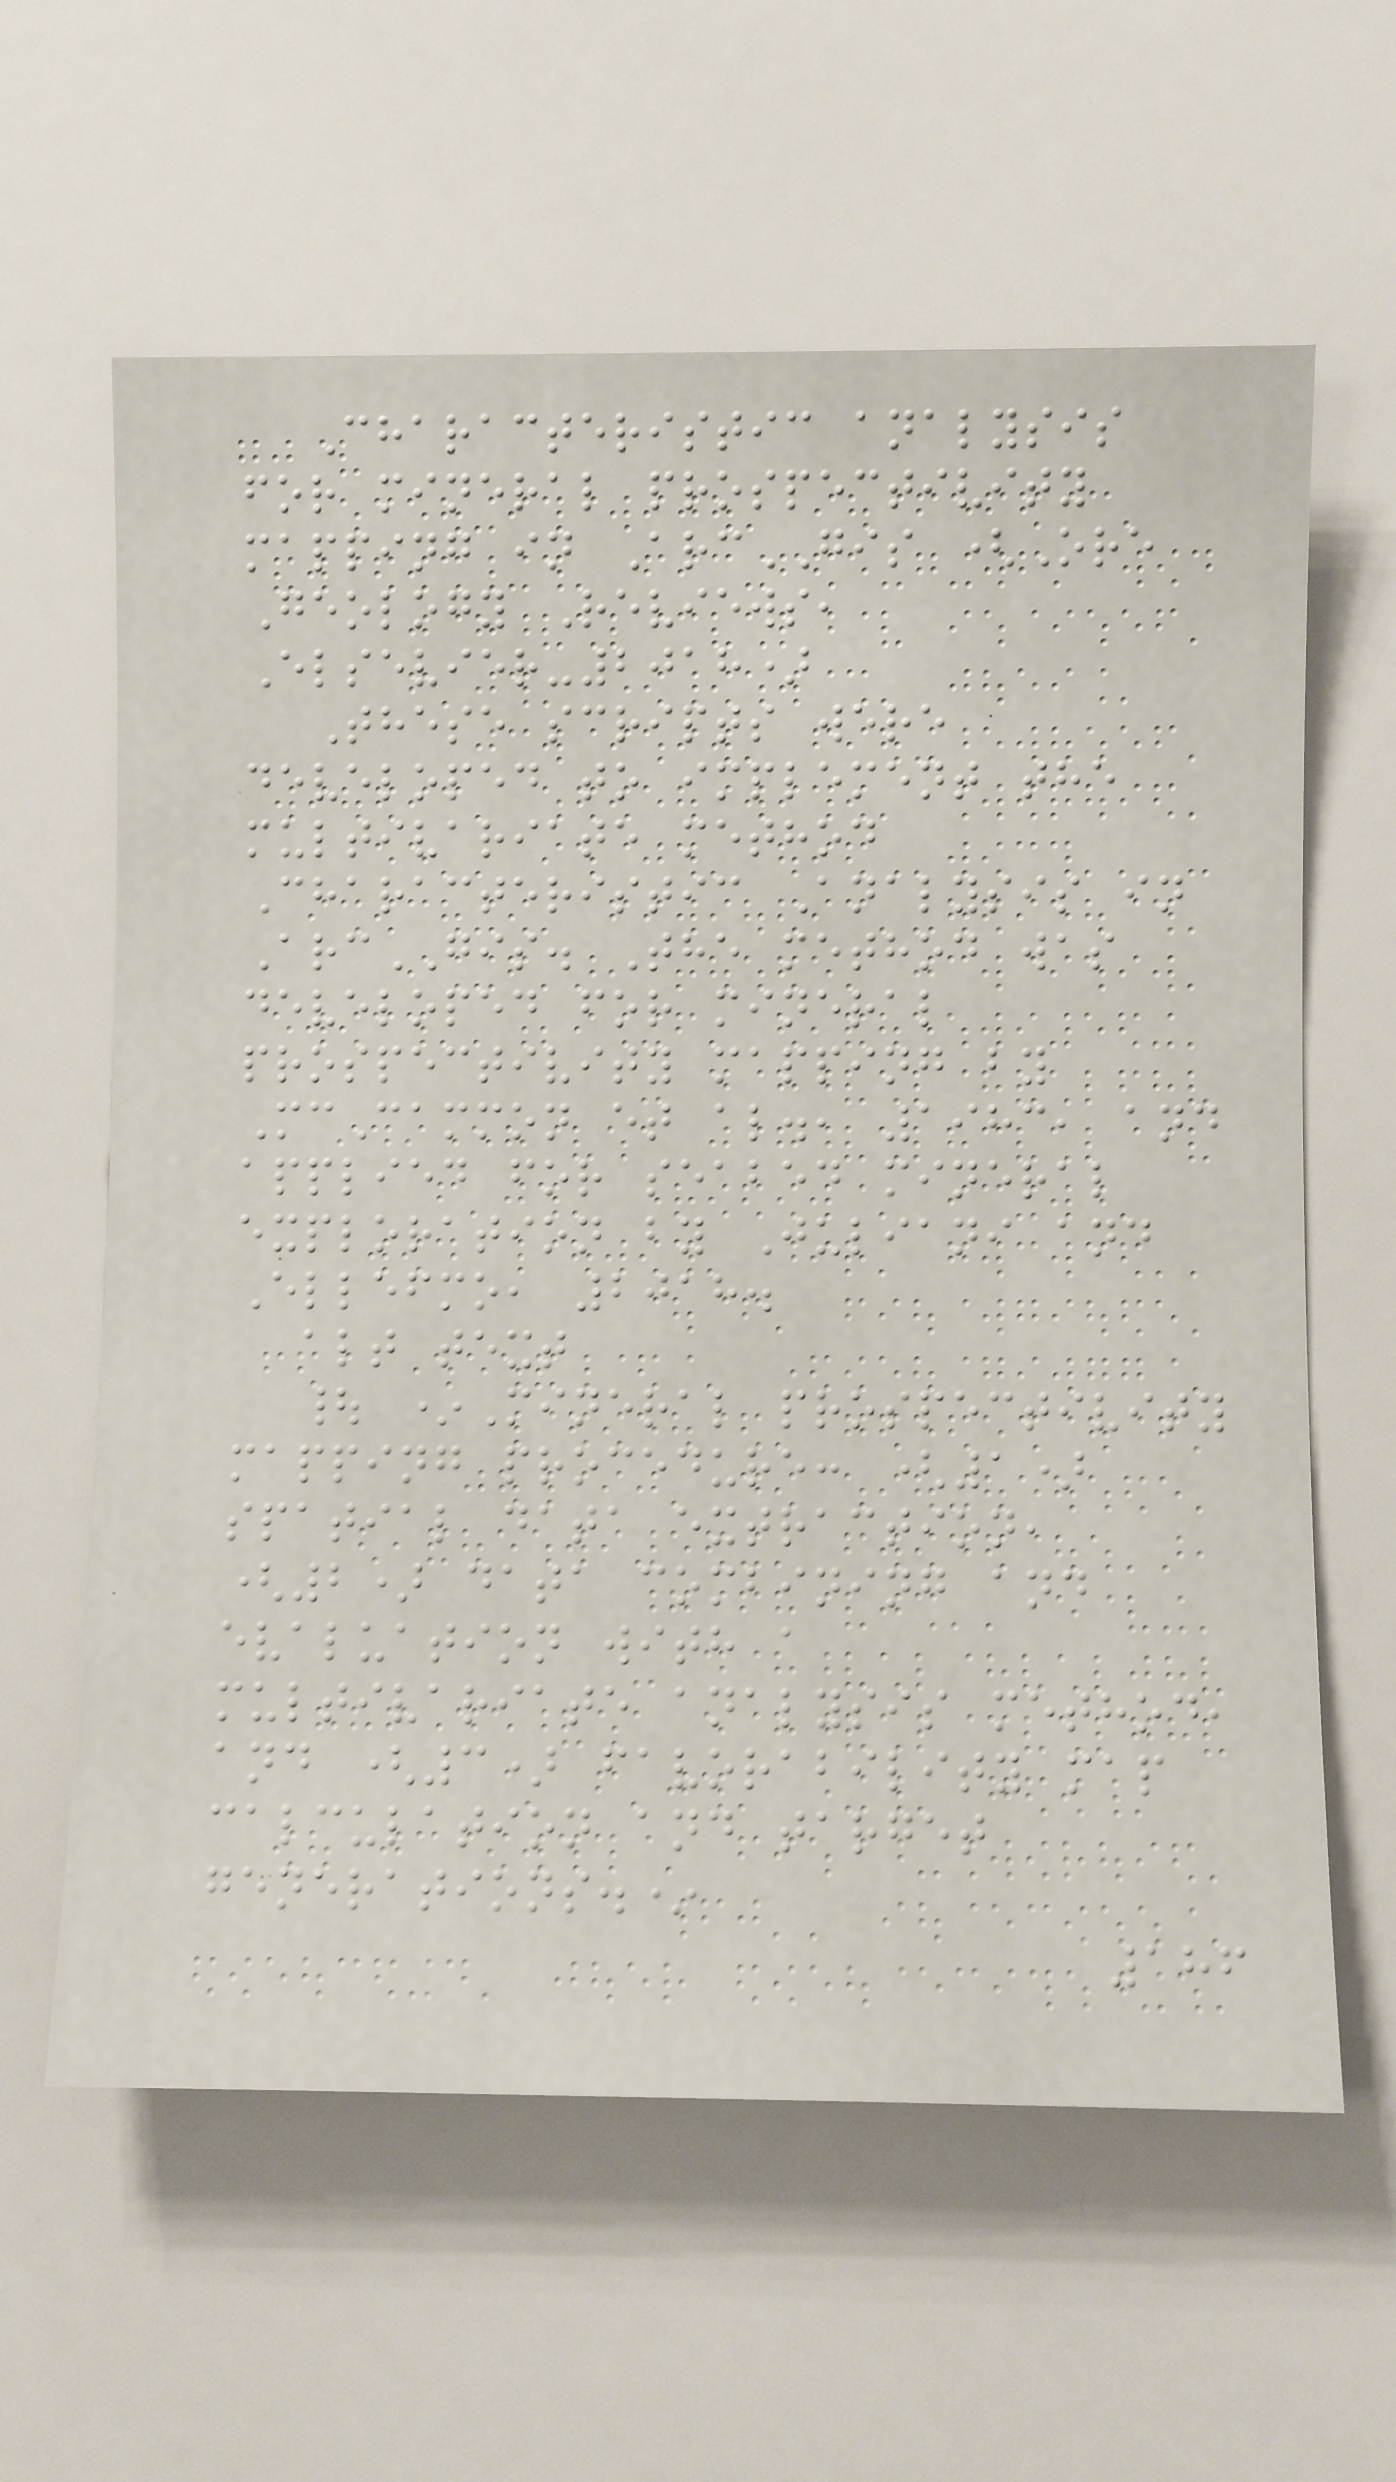Characteristic analysis
for mineral prospectivity
mapping in ArcGIS (Ore
Geology Reviews,
Elsevier-2018)
These scripts were
developed to implement the
multivariate method
Characteristic Analysis in
ArcGIS. The method was
developed for mineral
prospectivity mapping by
McCammon et al., 1983, and
applied for seabed mineral
exploration by Juliani and
Ellefmo, 2018.
alt text
| *Mineral prospectivity
mapping procedure: (1)
spatial data extraction,
(2) data combining and
evaluation with a
multivariate analysis method,
and (3) favorability map
calculation and target
generations.*
186
